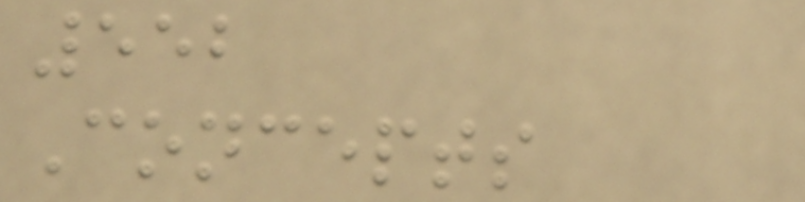552
Concepts
